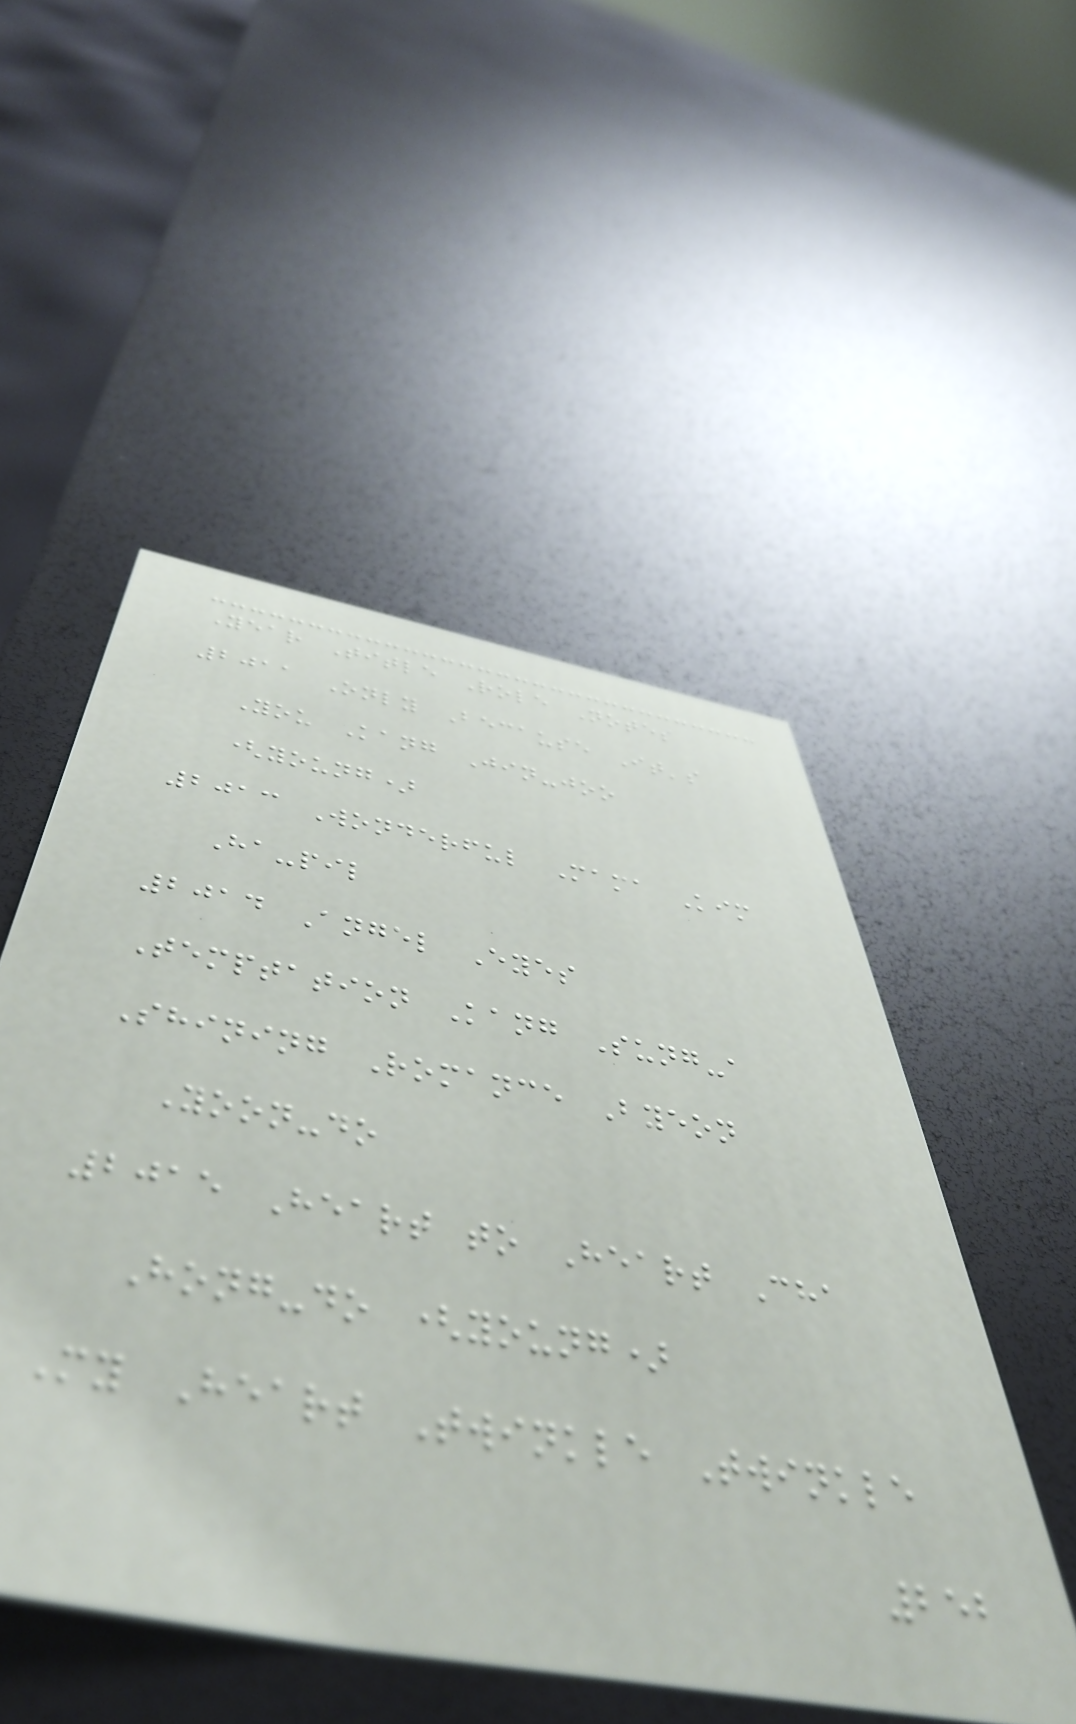Year Title Role Notes
2011 Only Because It's
You Kang Jin-joo
(young)
2013 Wonderful Mama Kim
Ha-pil
2014 Angel Eyes
Temptation Kang Sung-a
Shining Romance Byeon
Yoon-do
2015 Heart to Heart Cha
Hong-do (young)
My Heart Twinkle Twinkle
252
